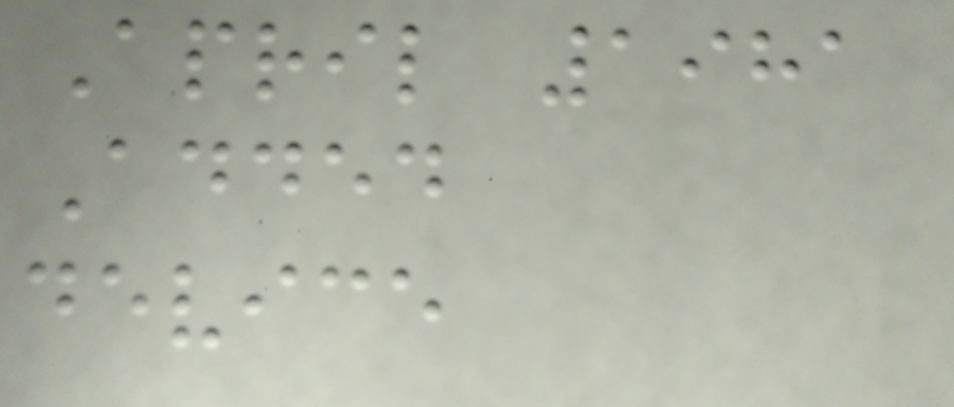April 1981
Added
device
